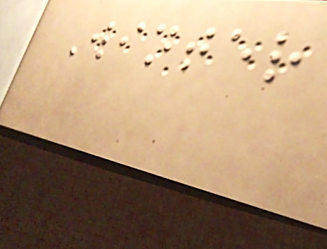Winter
